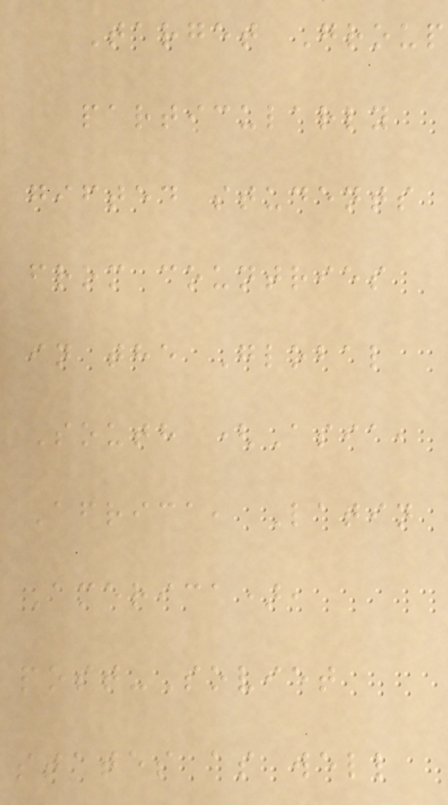Target Group
particularly
gifted students
from countries
in the Global
South (Asia,
Africa, Latin
America),
post-Soviet
states as well
